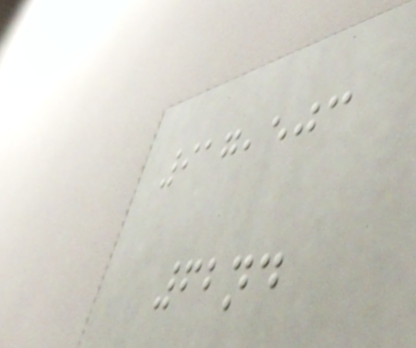917,503
62nd
